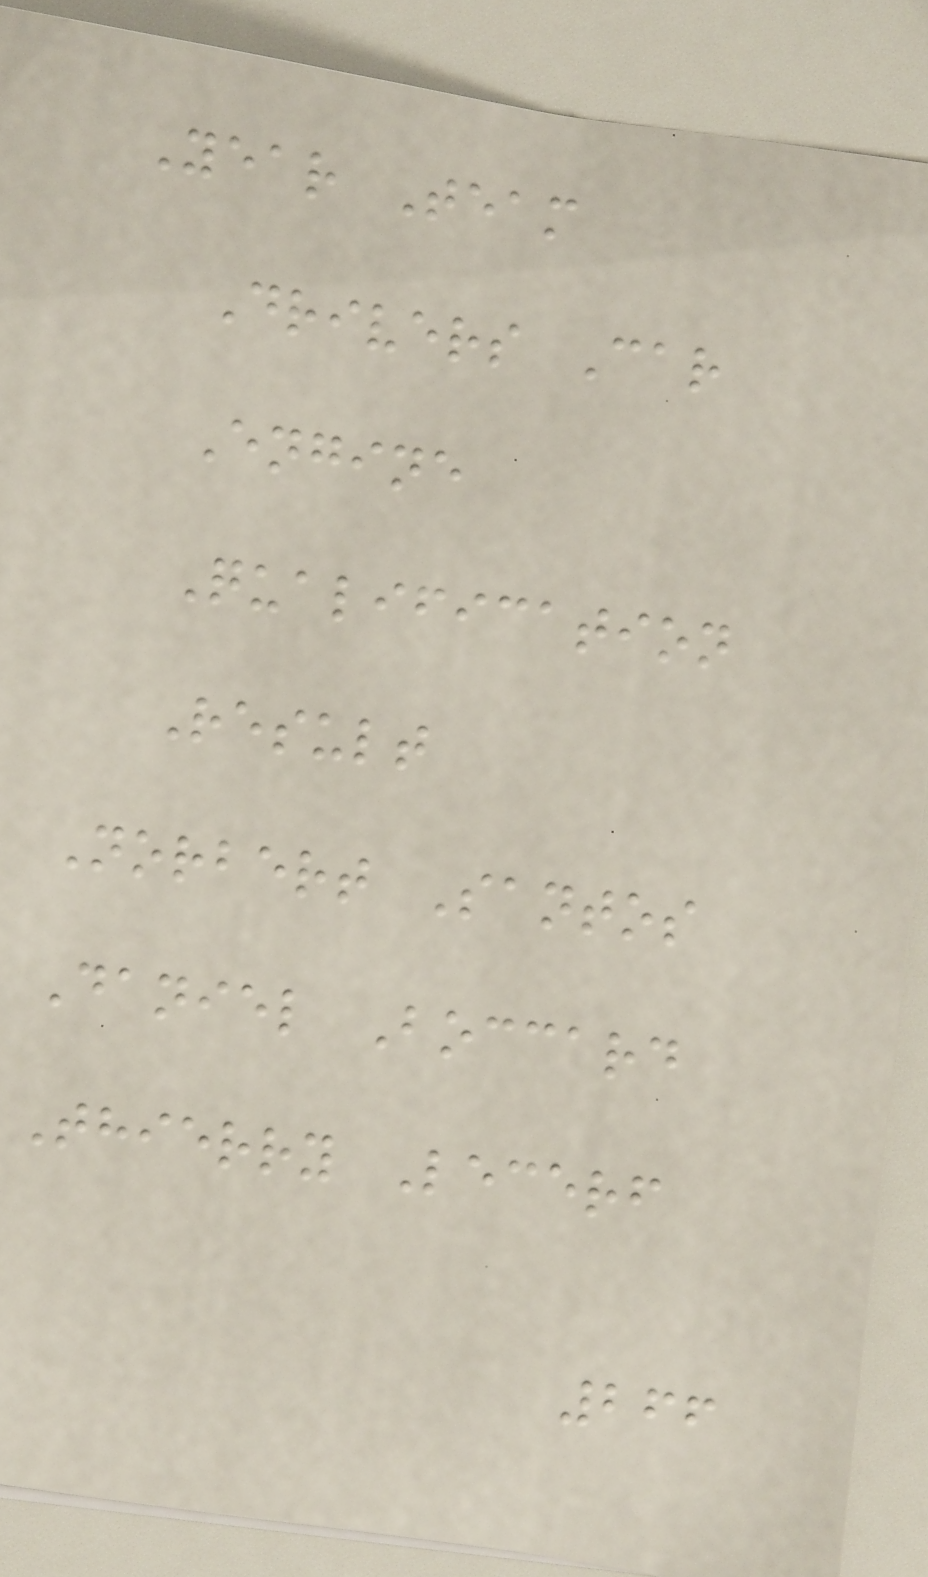Year Team
Drivers Car
Engine
Qualification
Result
Norbert Santos
Daniel Boccard
Thierry Lecerf
266
